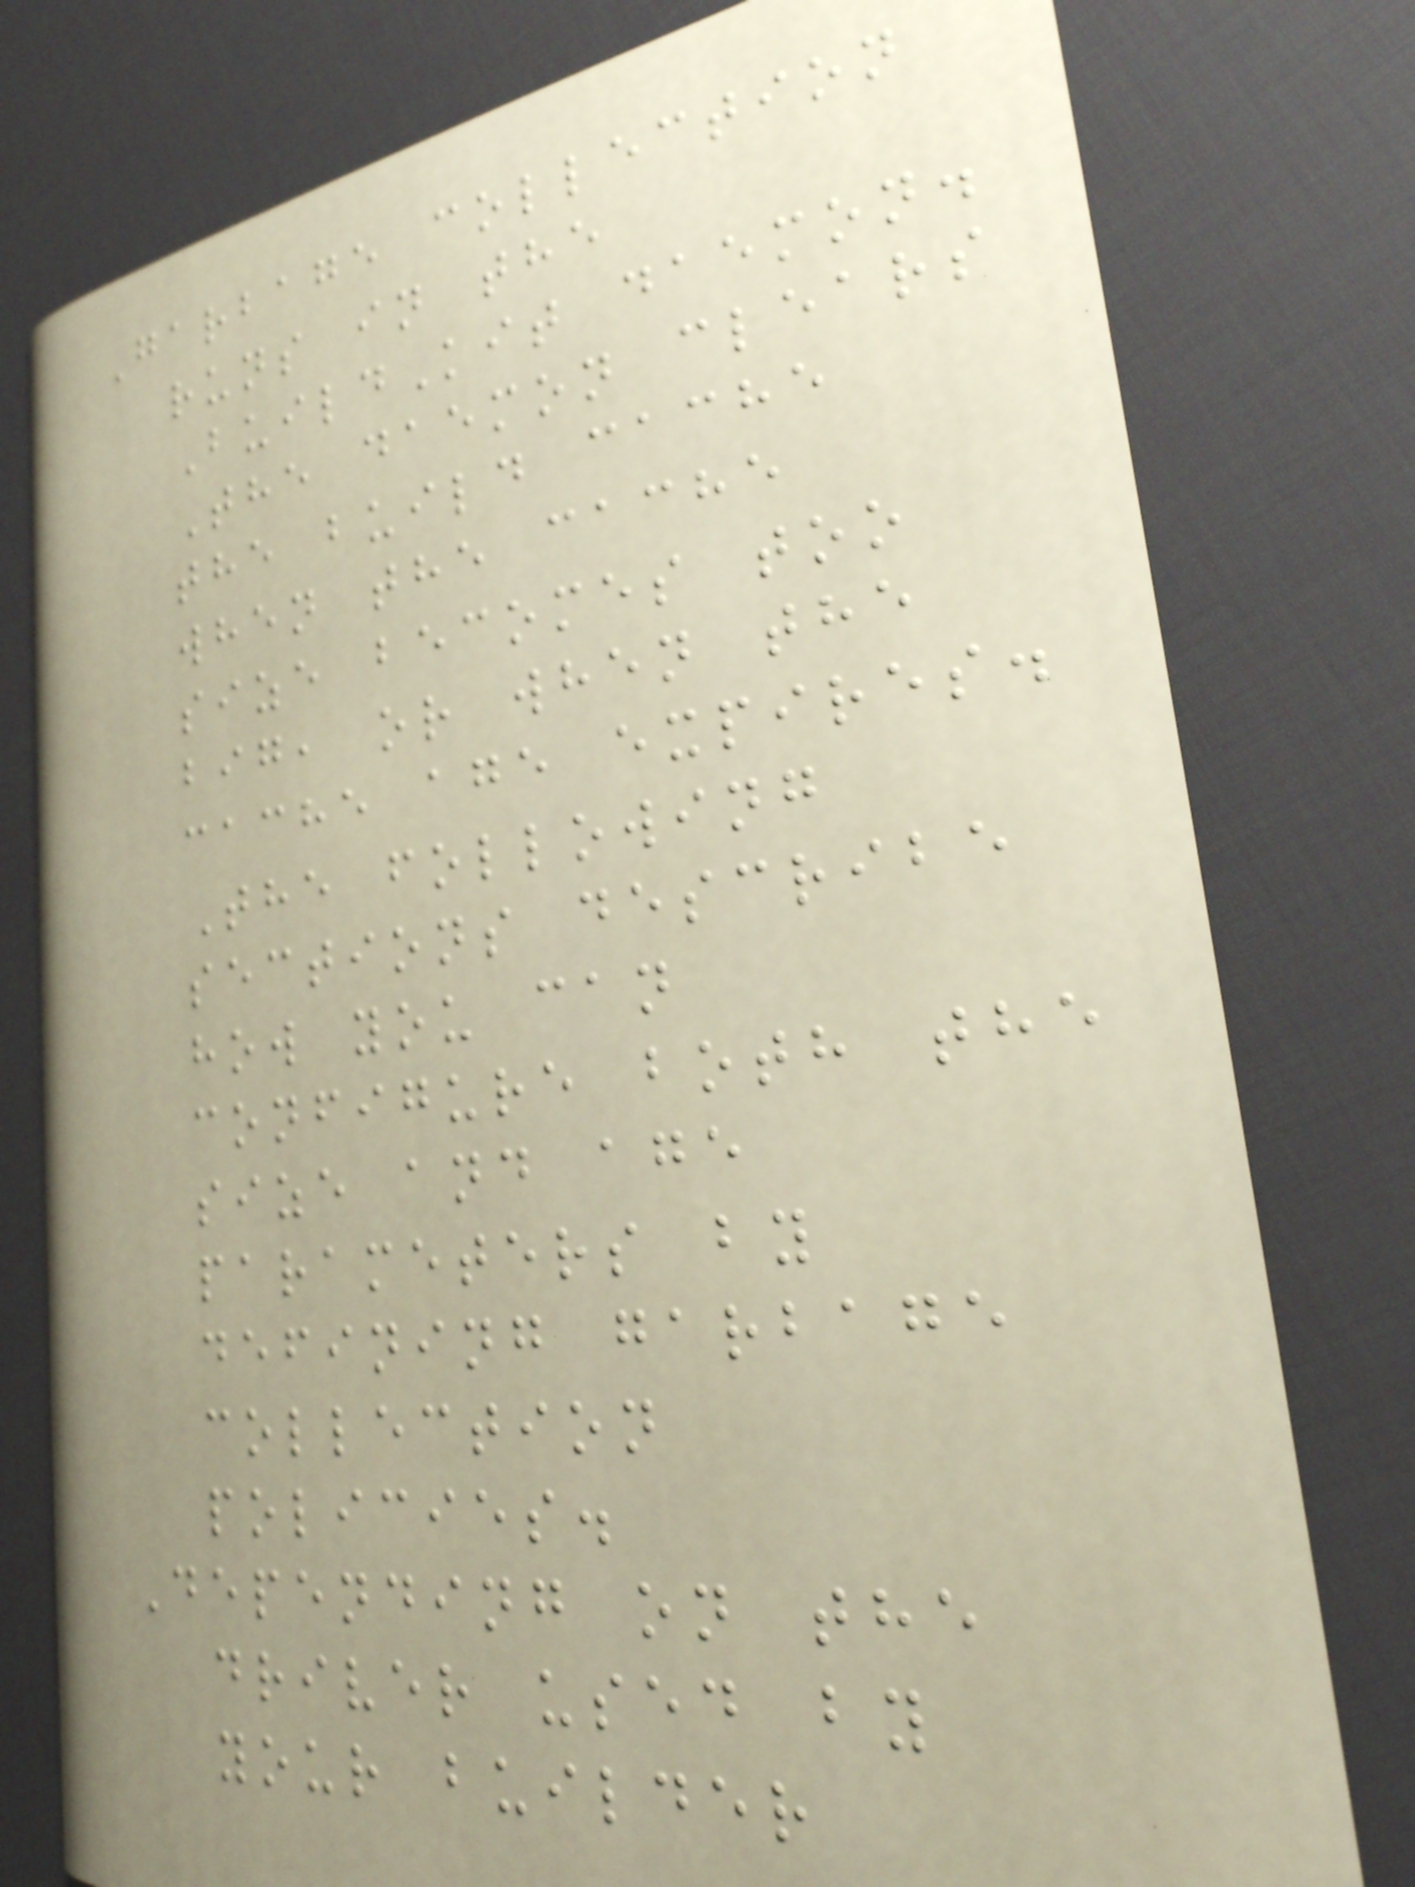Garbage collection
runs in the
BuildKit daemon.
The daemon clears
the build cache
when the cache
size becomes too
big, or when the
cache age expires.
The following
sections describe
how you can
configure both the
size and age
parameters by
defining garbage
collection
policies.
Depending on the
driver used by
your builder
